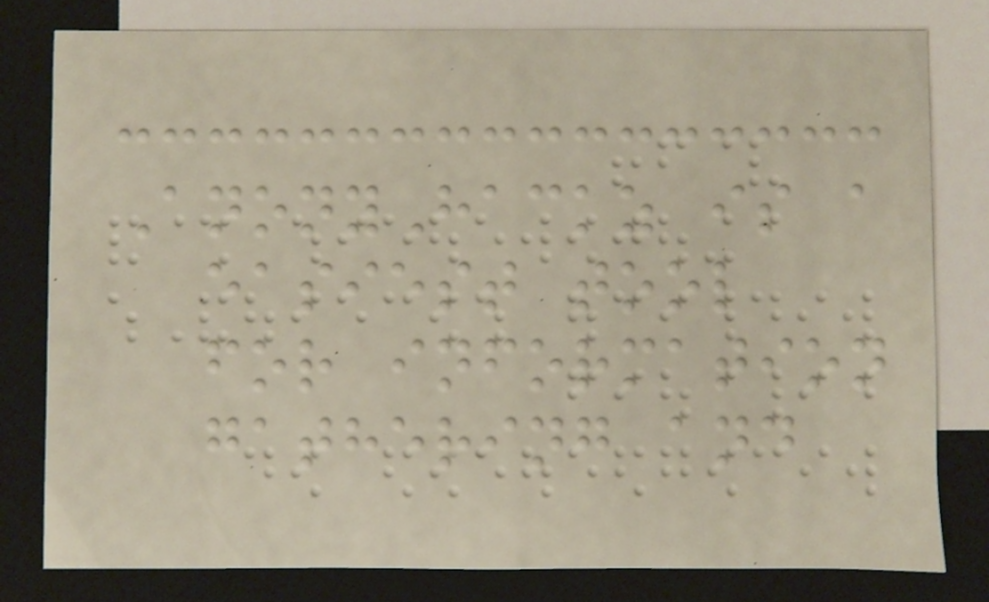AnonyHackz is a
easiest tool
for information
gathering and
